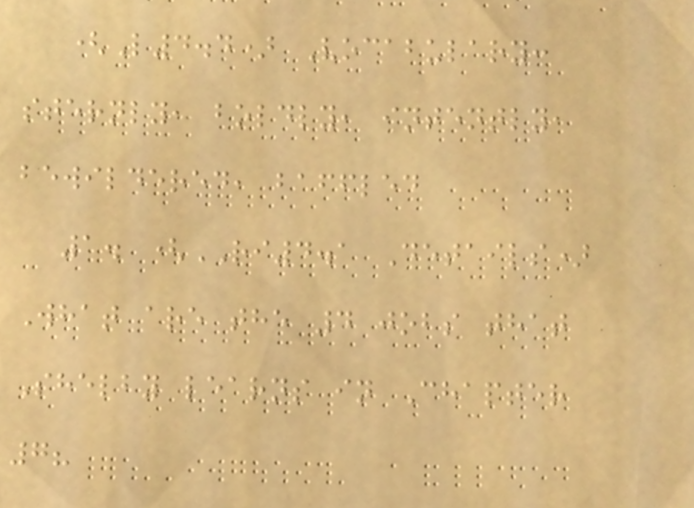(L4.4) Vocabulary:
sternly, boldly, intently,
bewildered, baffled
1. (RI4.1 Details)
What are the 4 jobs that
Shelby learns in Chapter
7?
